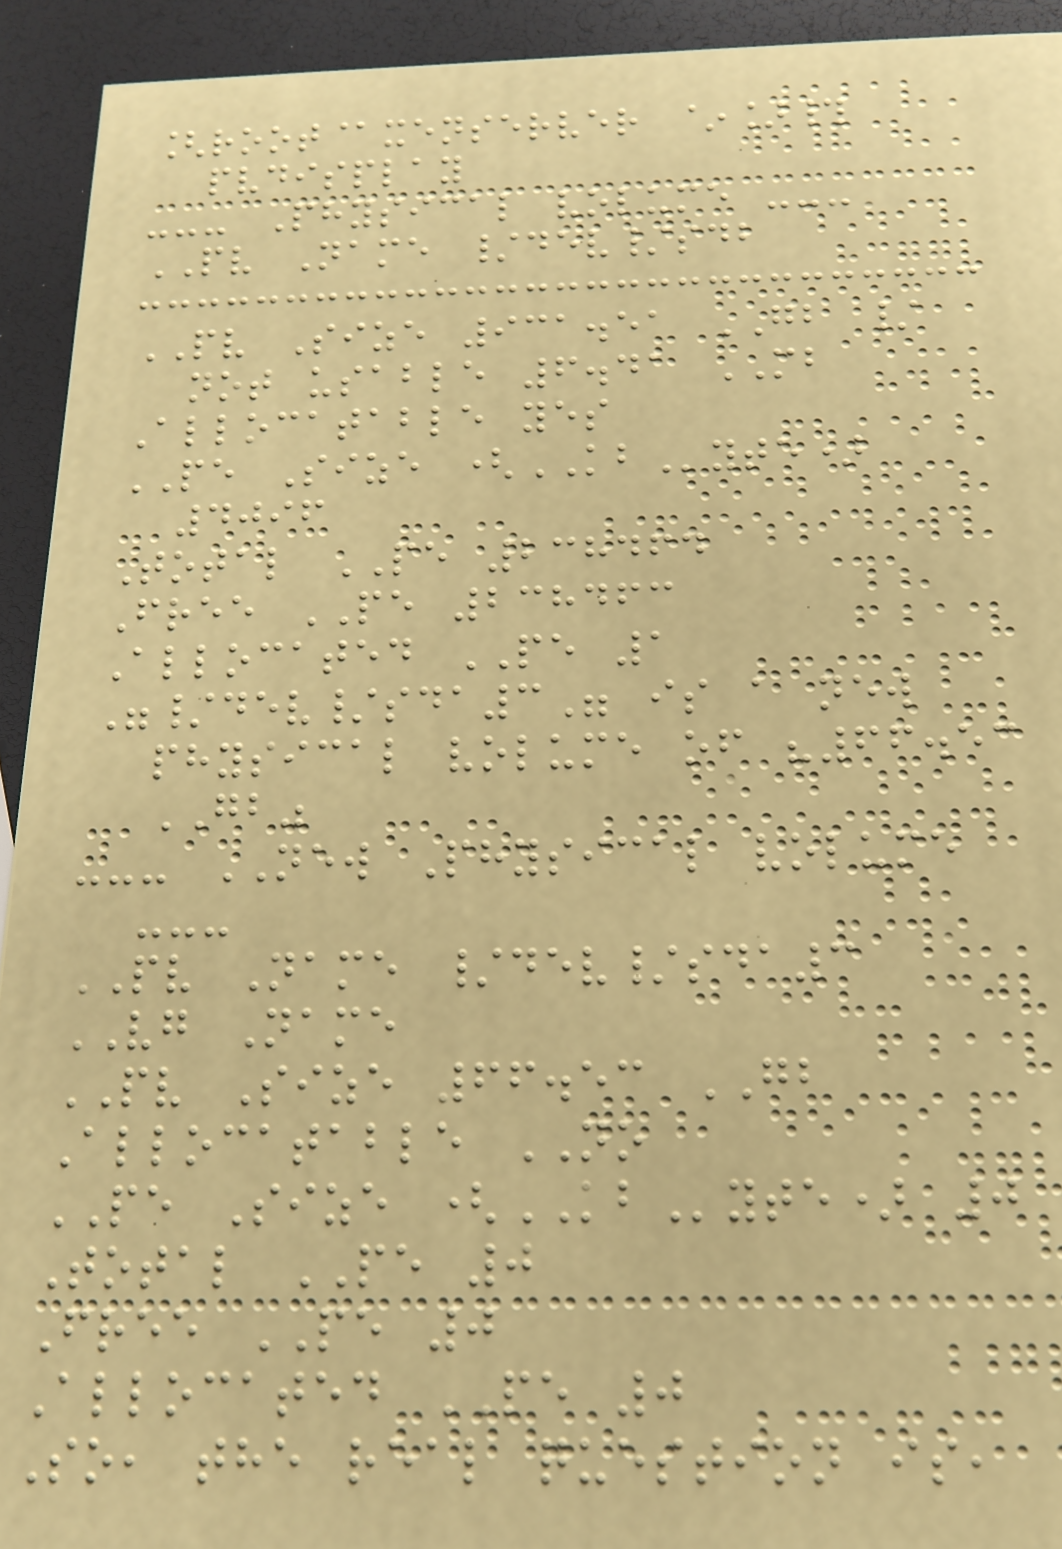[root@xenserver ~]#
pvdisplay
--- Physical volume ---
PV Name /dev/sdb
PV Size 931.51 GB /
not usable 6.41 MB
Allocatable yes
PE Size (KByte)
4096
Total PE 238464
Free PE 238463
Allocated PE 1
"/dev/sda3" is a new
physical volume of "66.53
GB"
--- NEW Physical volume
---
PV Name /dev/sda3
VG Name
PV Size 66.53 GB
Allocatable NO
PE Size (KByte) 0
Total PE 0
Free PE 0
Allocated PE 0
So, the real question is,
